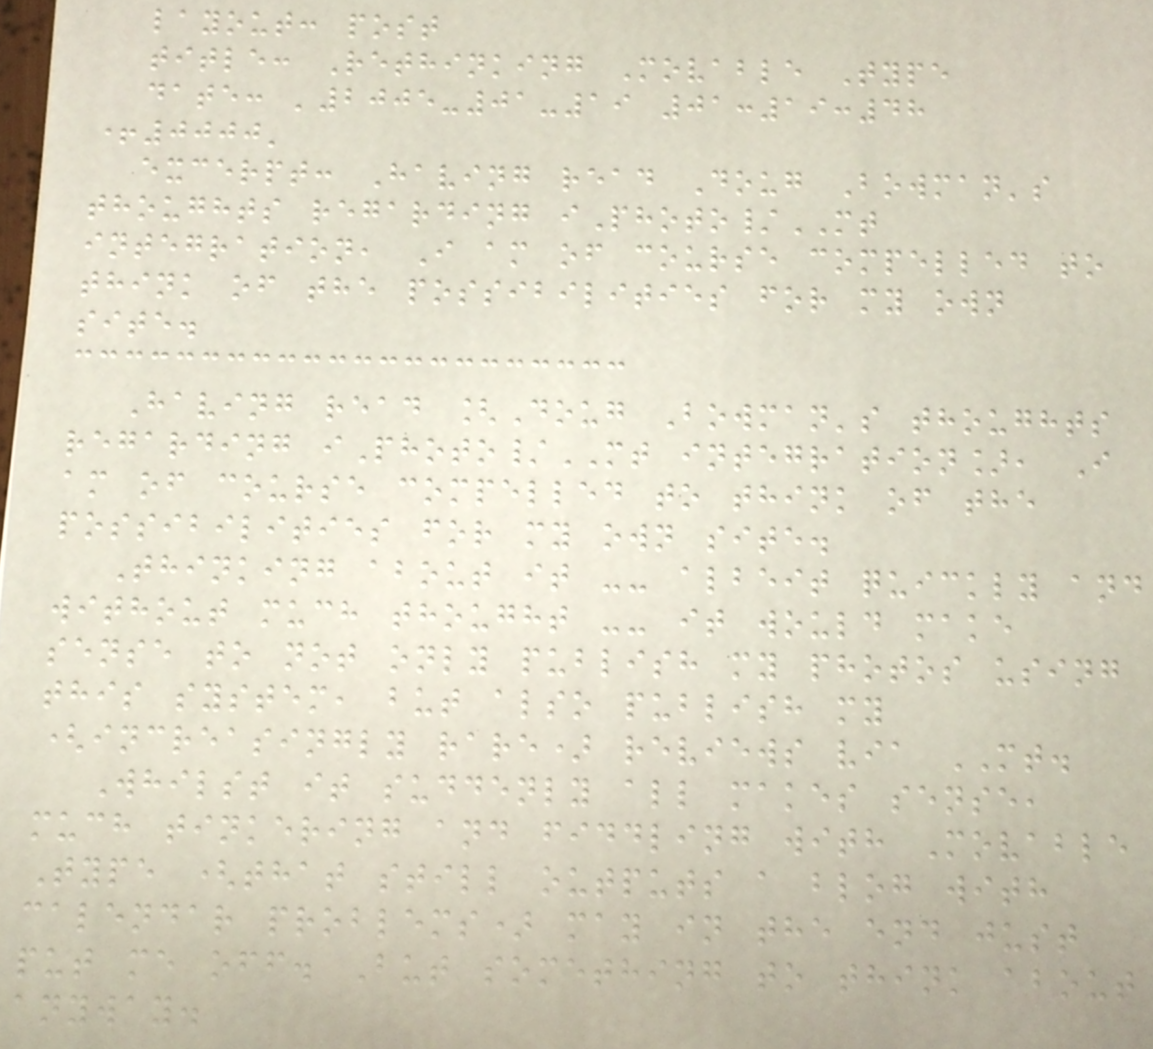layout: post
title: Rethinking Movable Type
date: '2005-01-19 01:19:48
+0000'
excerpt: Having read Doug Bowman's
thoughts regarding iPhoto/MT
integration, I am of course compelled to
think of the possibilities for my own
site.
Having read [Doug Bowman's thoughts
regarding iPhoto/MT integration], I
am of course compelled to think of the
possibilities for my own site.
Thinking about it -- albeit quickly and
without much thought -- it would make
sense to not only publish my photos using
this system, but also publish my
(increasingly rare) reviews via MT.
Whilst it suddenly all makes sense,
much tinkering and fiddling with Movable
Type (that still outputs a blog with
calendar problems) may in the end just
put me off. But something to think about
anyway.
